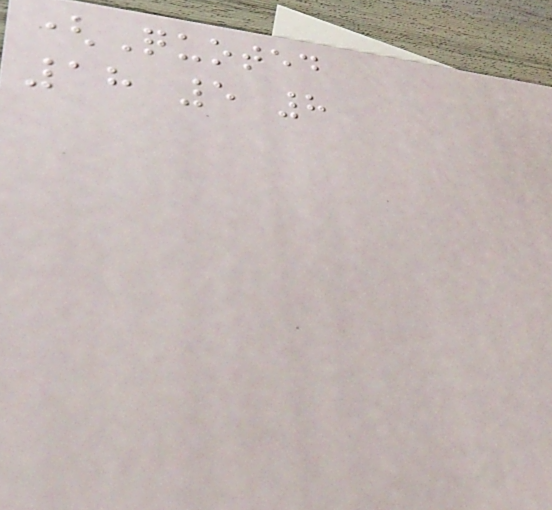(Quoted
18 5 8
